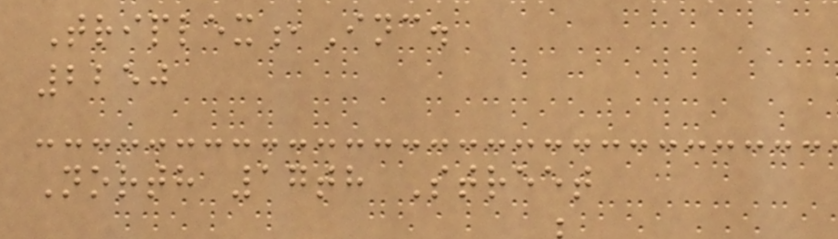Triplex,Inc.
2250
North 17th Street
